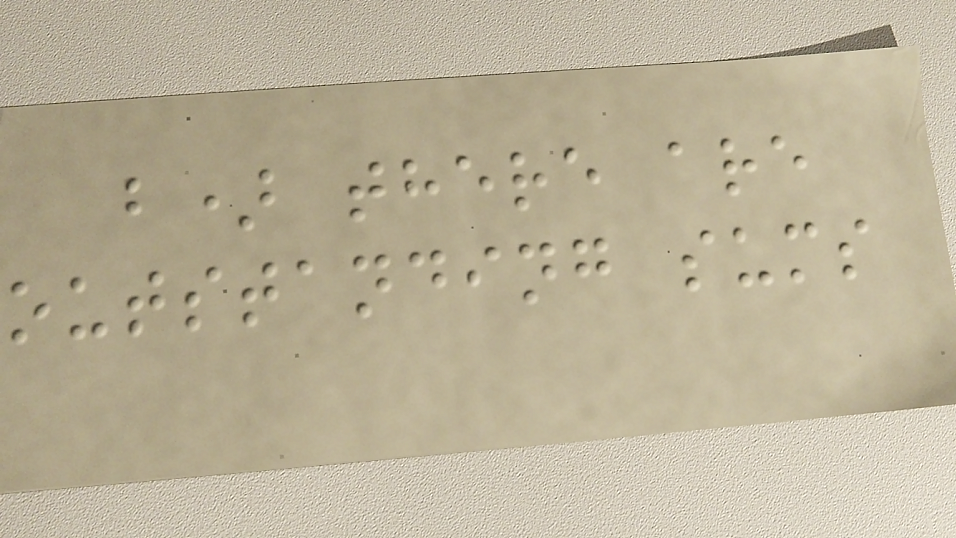b) there are
outstanding sums
